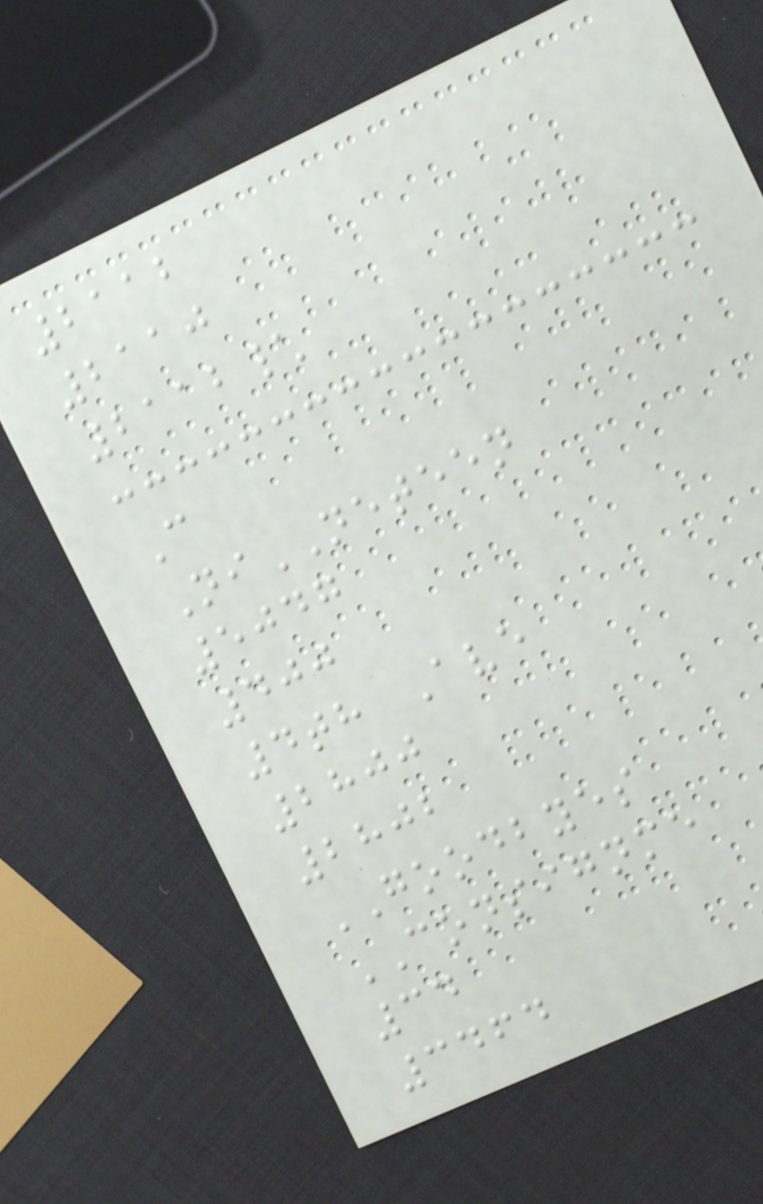2112
2110
2112\
C
NiNETEEN
5047
400
4th Ave
2800
2802
GOODBYES
CONSIGNME
34
3464
